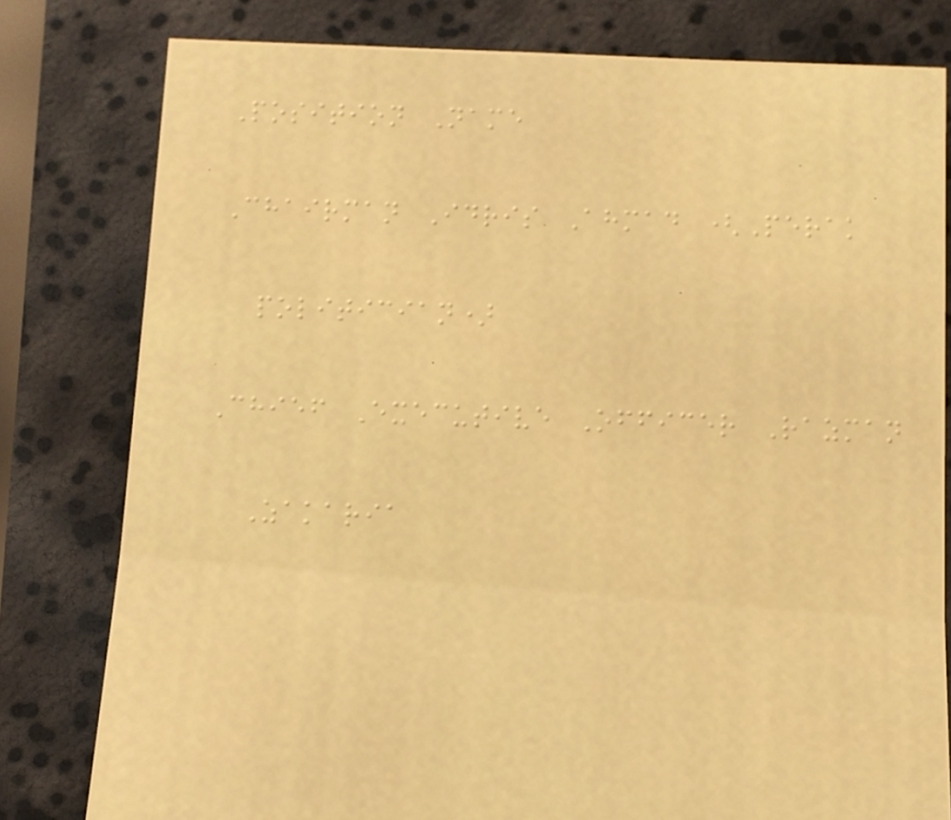Position Name
Chairman Idris Ahmad (Perak
politician)
Chief Executive Officer Razman
Zakaria
